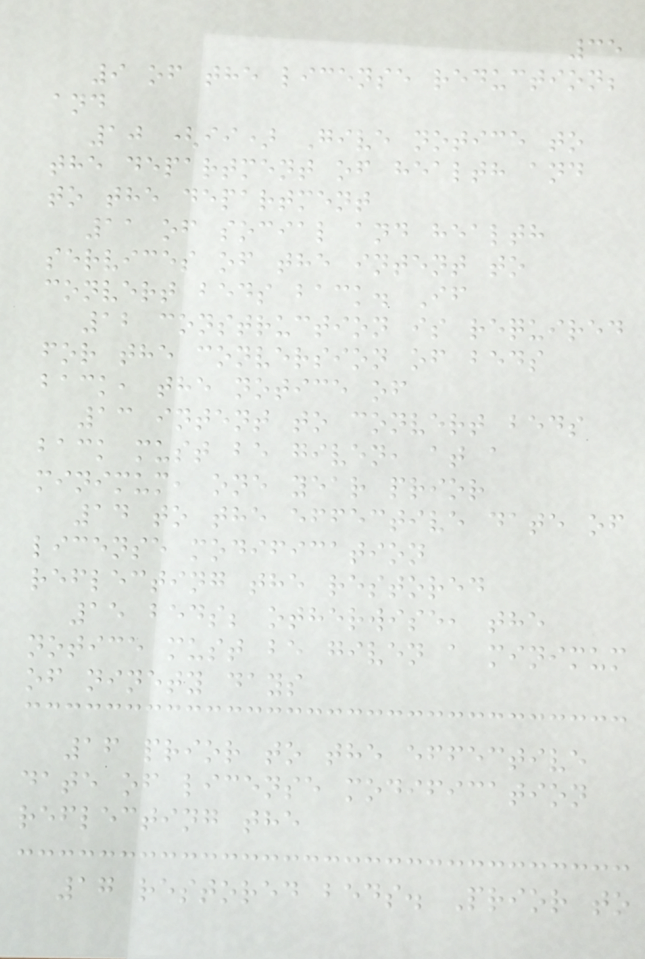35
9 of the license reduction;
and
10 (ii) Give notice to
the department of health and
to the department
11 of social and health
services of the intent to
convert beds back. If
12 construction is required
for the conversion of beds
back, the notice of
13 intent to convert beds
back must be given, at a
minimum, one year prior
14 to the effective date of
license modification
reflecting the restored
15 beds; otherwise, the
notice must be given a minimum
of ninety days
16 prior to the effective
date of license modification
reflecting the
17 restored beds. Prior to
